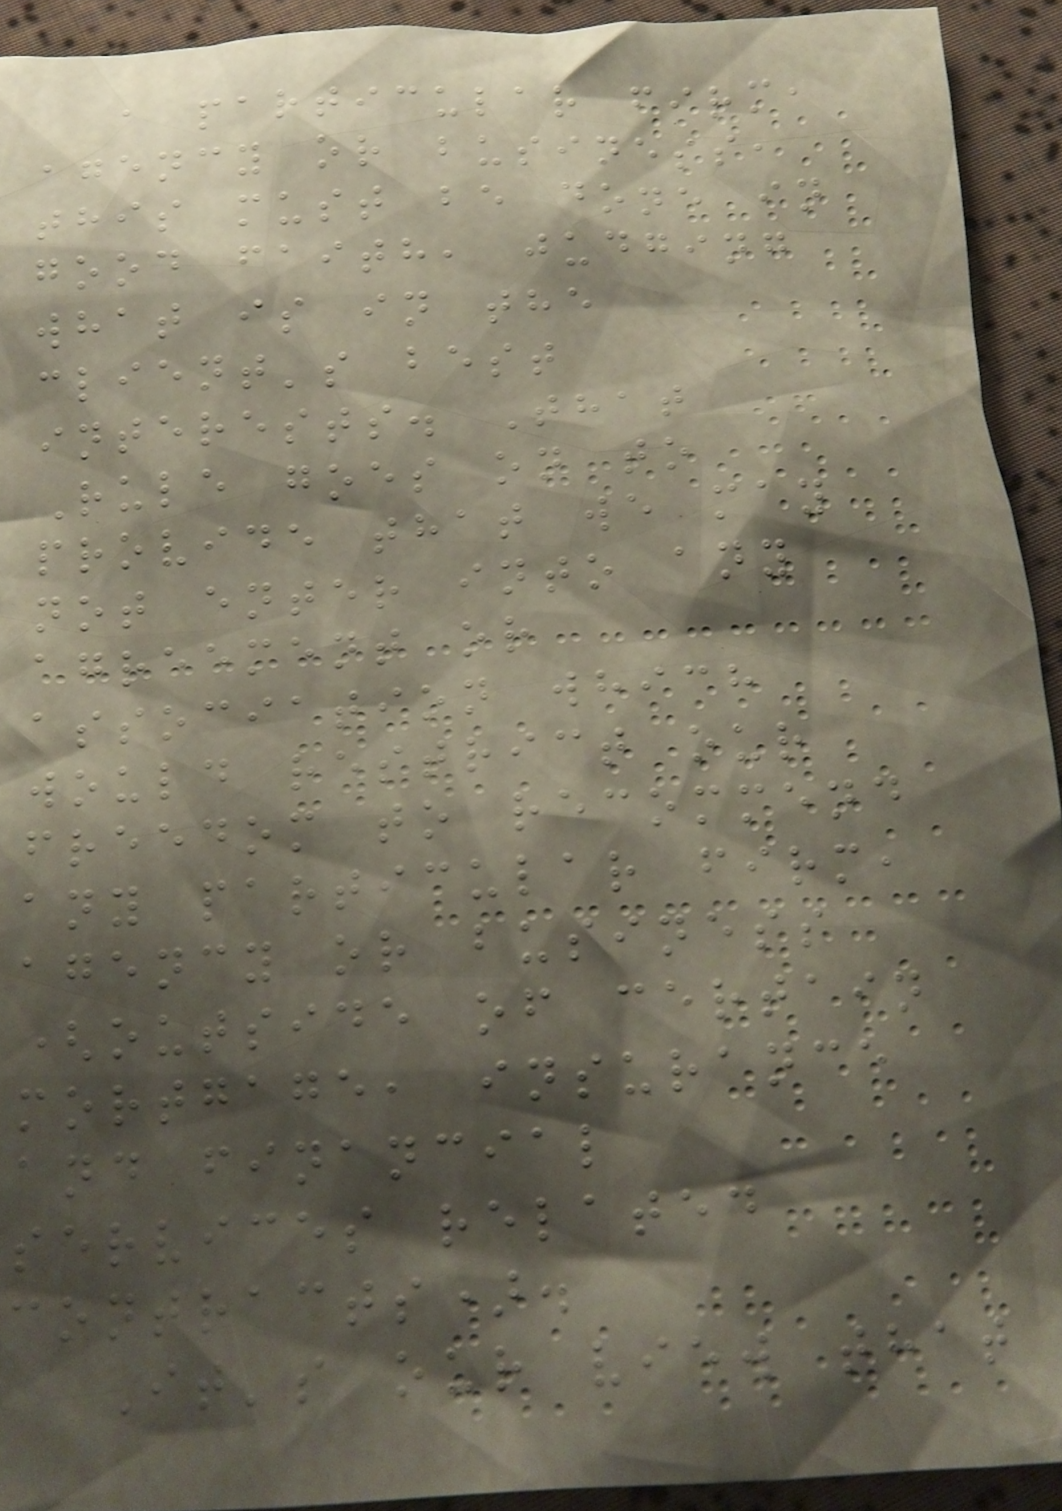a particular firm,
agency or business,
this must be done in
good faith, judging
what is in the
client's best
interests. That
Rule goes on to
provide that we may
not enter into any
agreement or
association which
would restrict our
freedom to recommend
any particular firm,
agency or business
(outside of certain
mortgage, insurance
and financial
services related
contracts).
It's our view that
